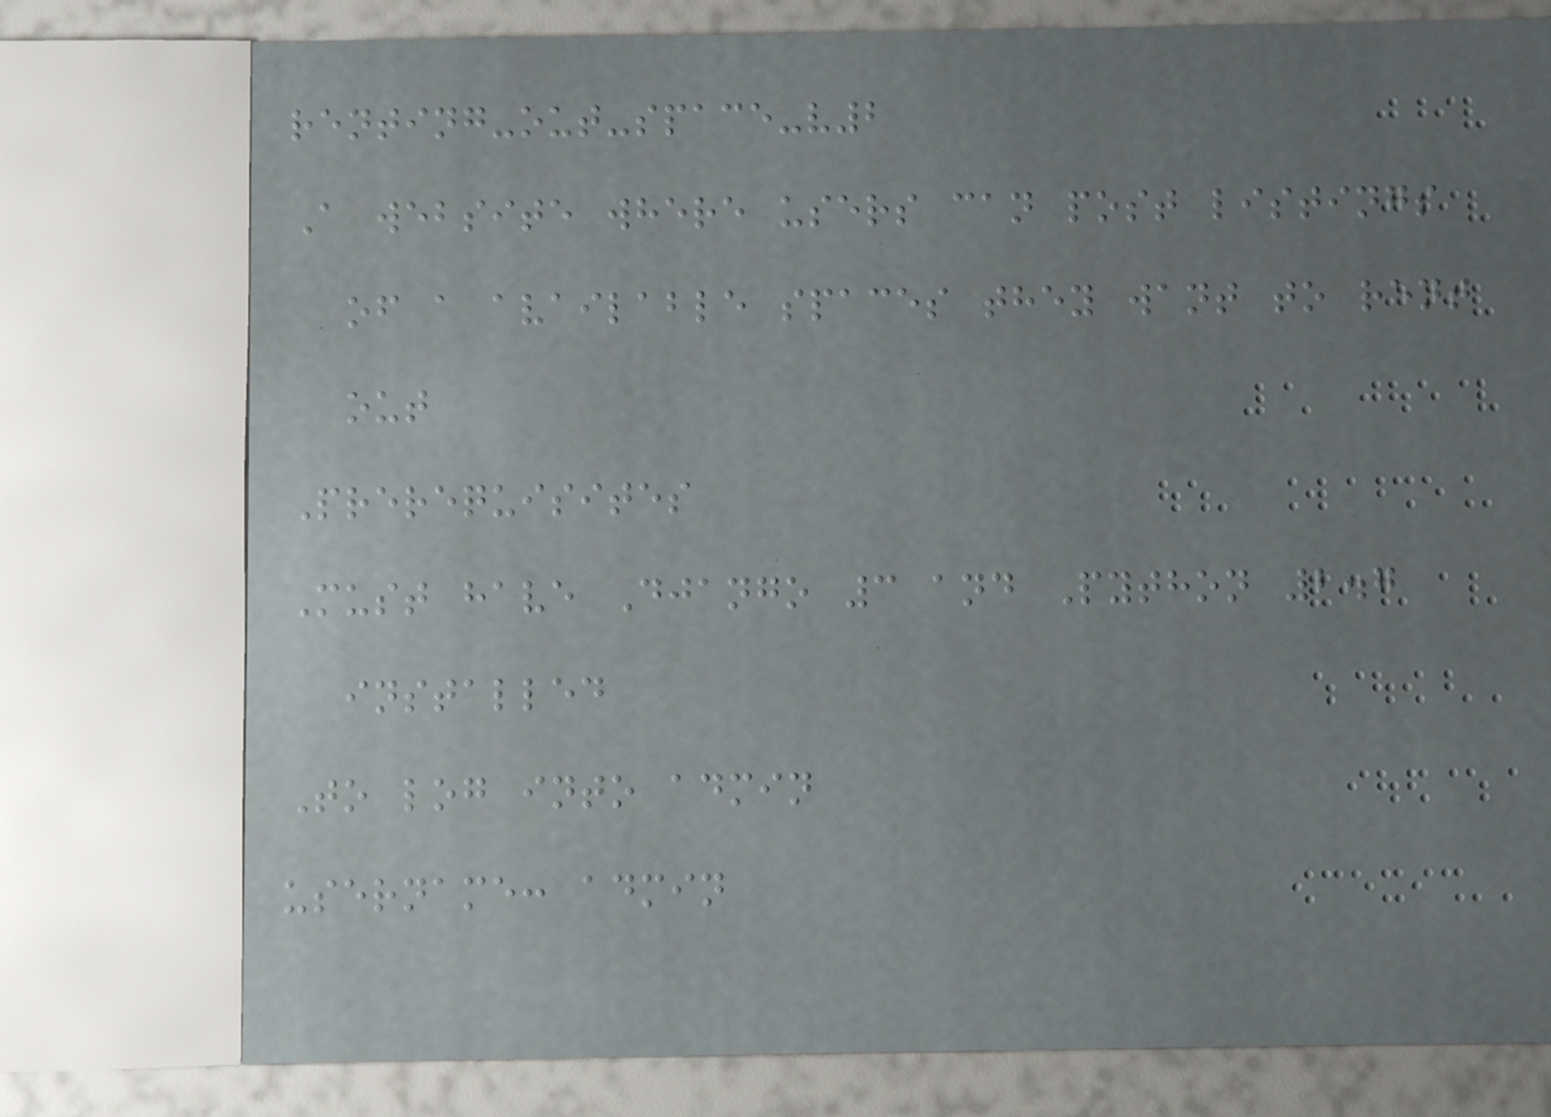renting-out-space-v2
A website where users can post listings
of a available spaces they want to rent
out
Prerequisites
Must have Django 3 and Python 2.7
installed
To log into admin
username: admin
